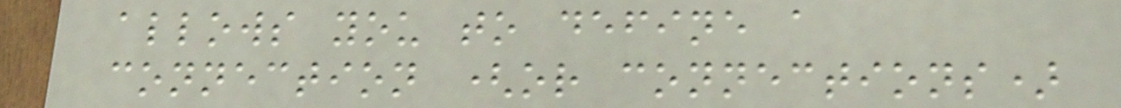allows you to define a
connection (or connections)
